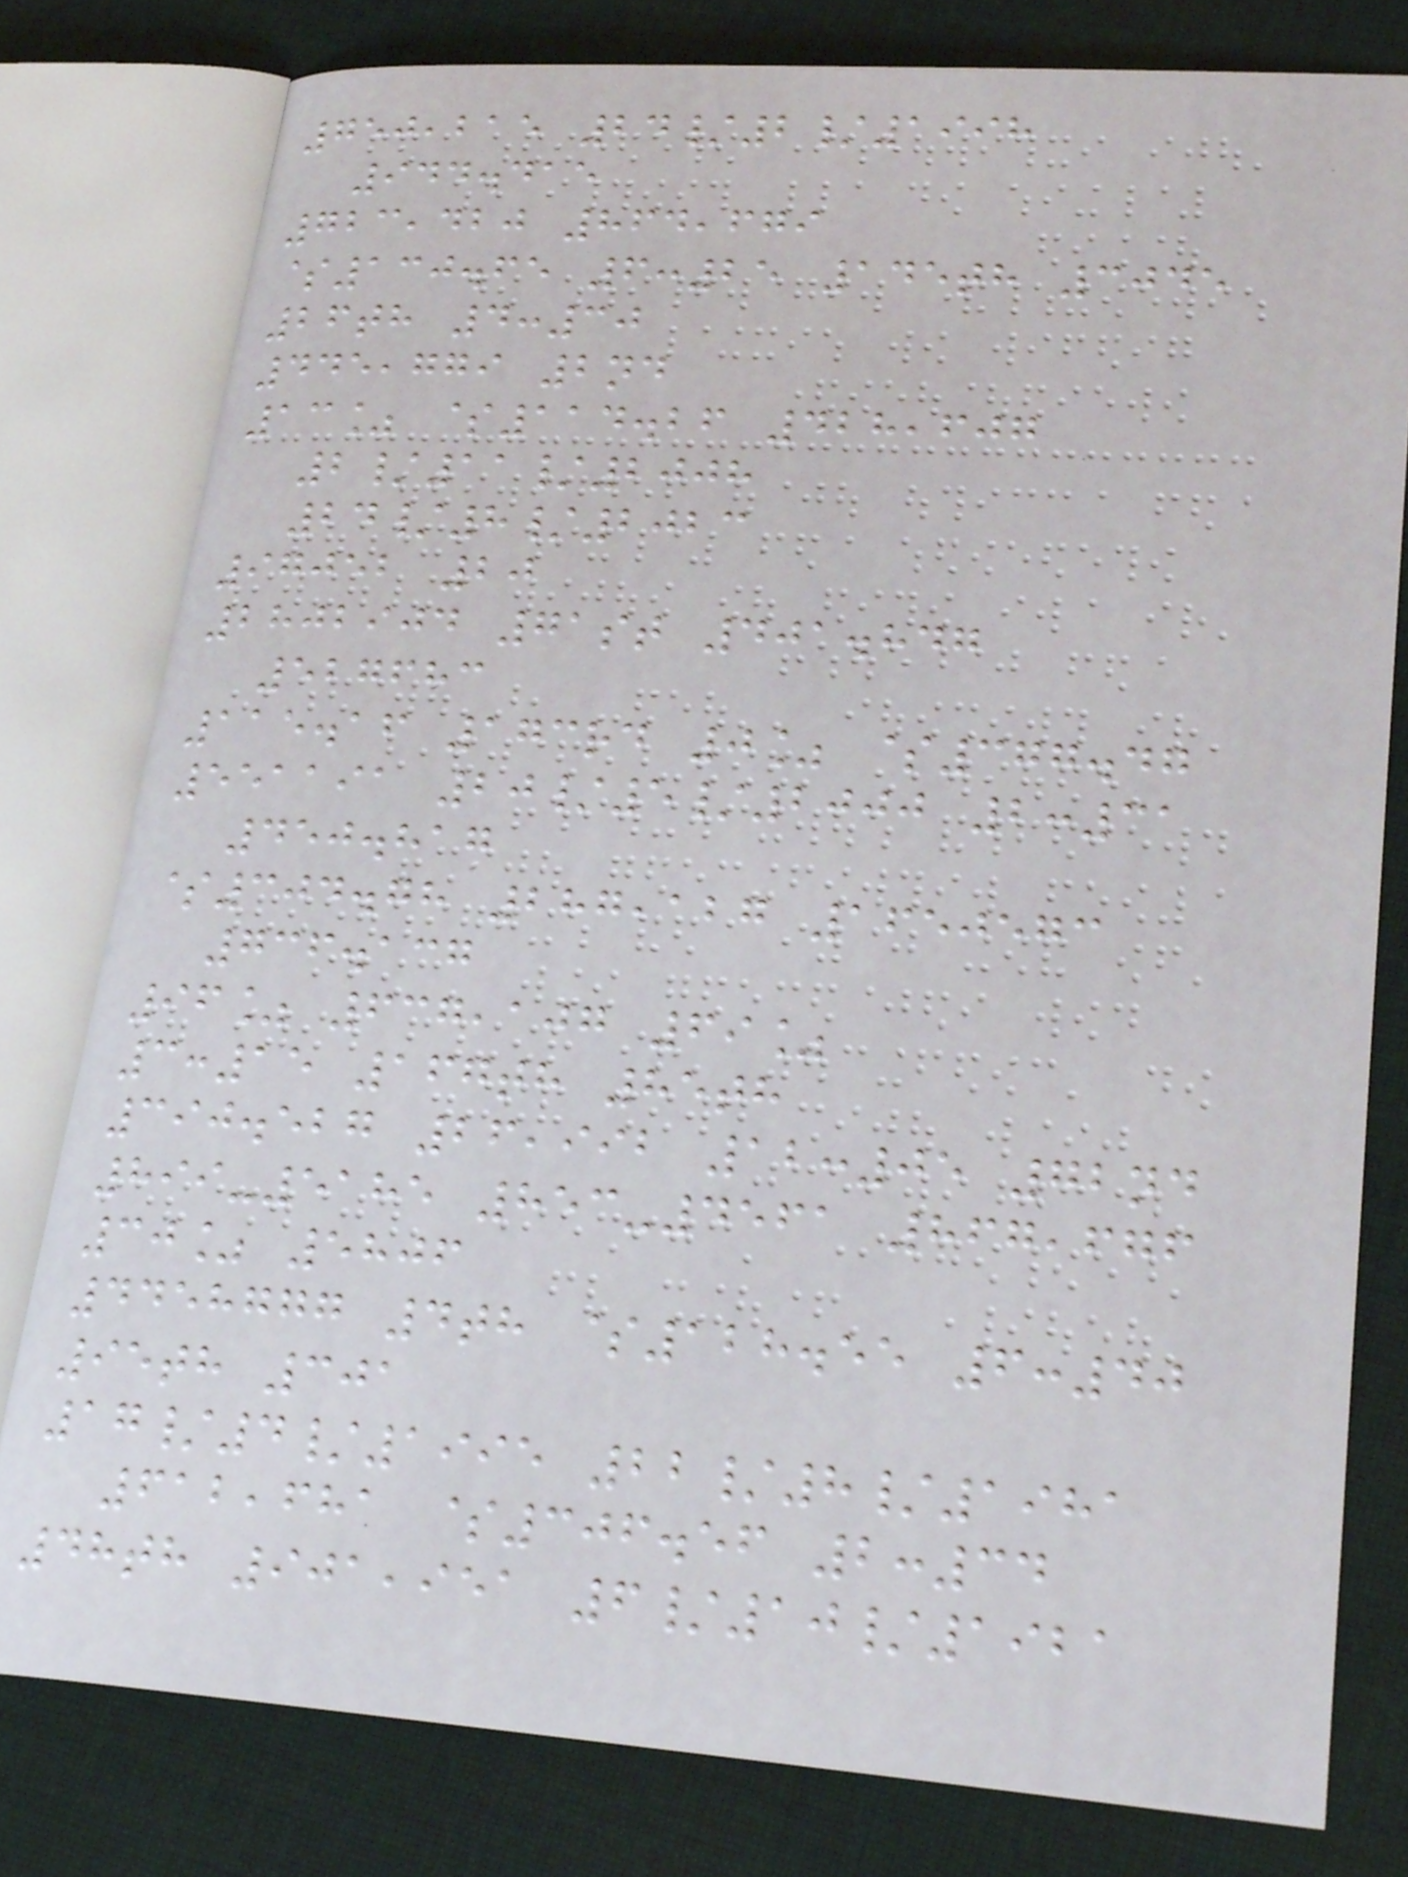750,215 24/2/1998
944.415
723,420 864,679
$130.65 6:25 145th 3045
26th 4:30
445,779 2nd
13% $114.26 428,607
2/11/2008
24/8/2023
97052 20
2802904 71st 401.847
527683
115.16 173rd 0% $377.47
551191 20/5/2000 2:31
450.817
$304.78 287,127 1650573
736.137
96% 637,107 69%
3:15 167th 85th
390.527 26,992 12:05 72nd
899-5185 853-4561 867,676
30% 5806
4458777 4th $128.55 6:40
95th 301
17/4/1995 22/8/1981
612,681 $306.56 2:34
48th 901,951 6/10/1921
